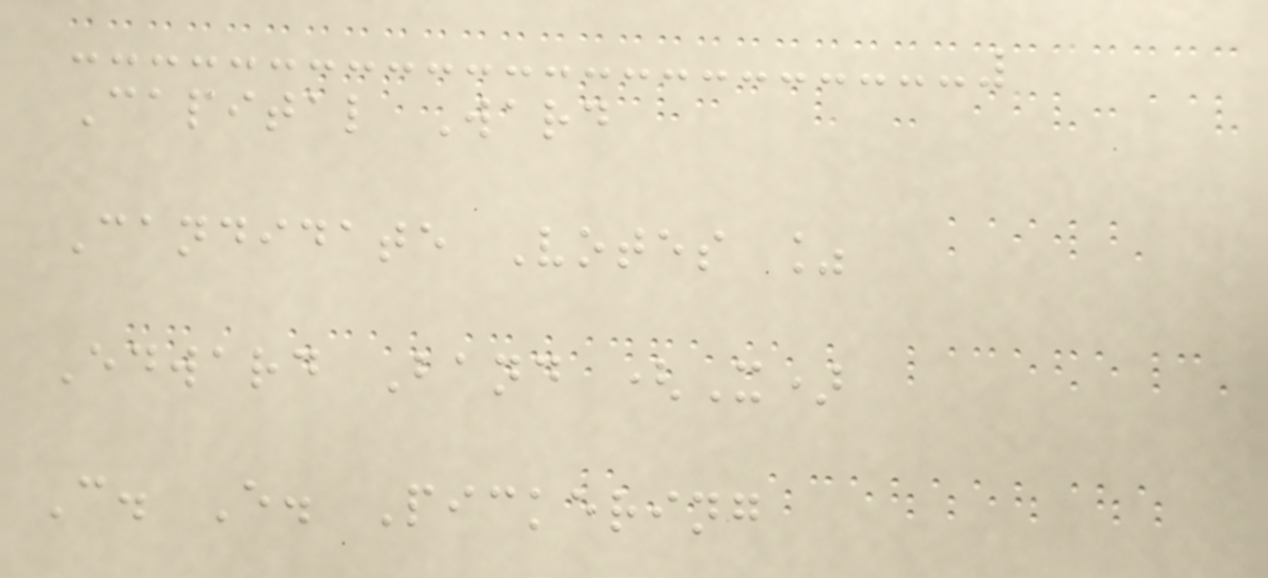Capital Ward
Candidate Votes %
Edward Band (X)
C. E. Pickering
